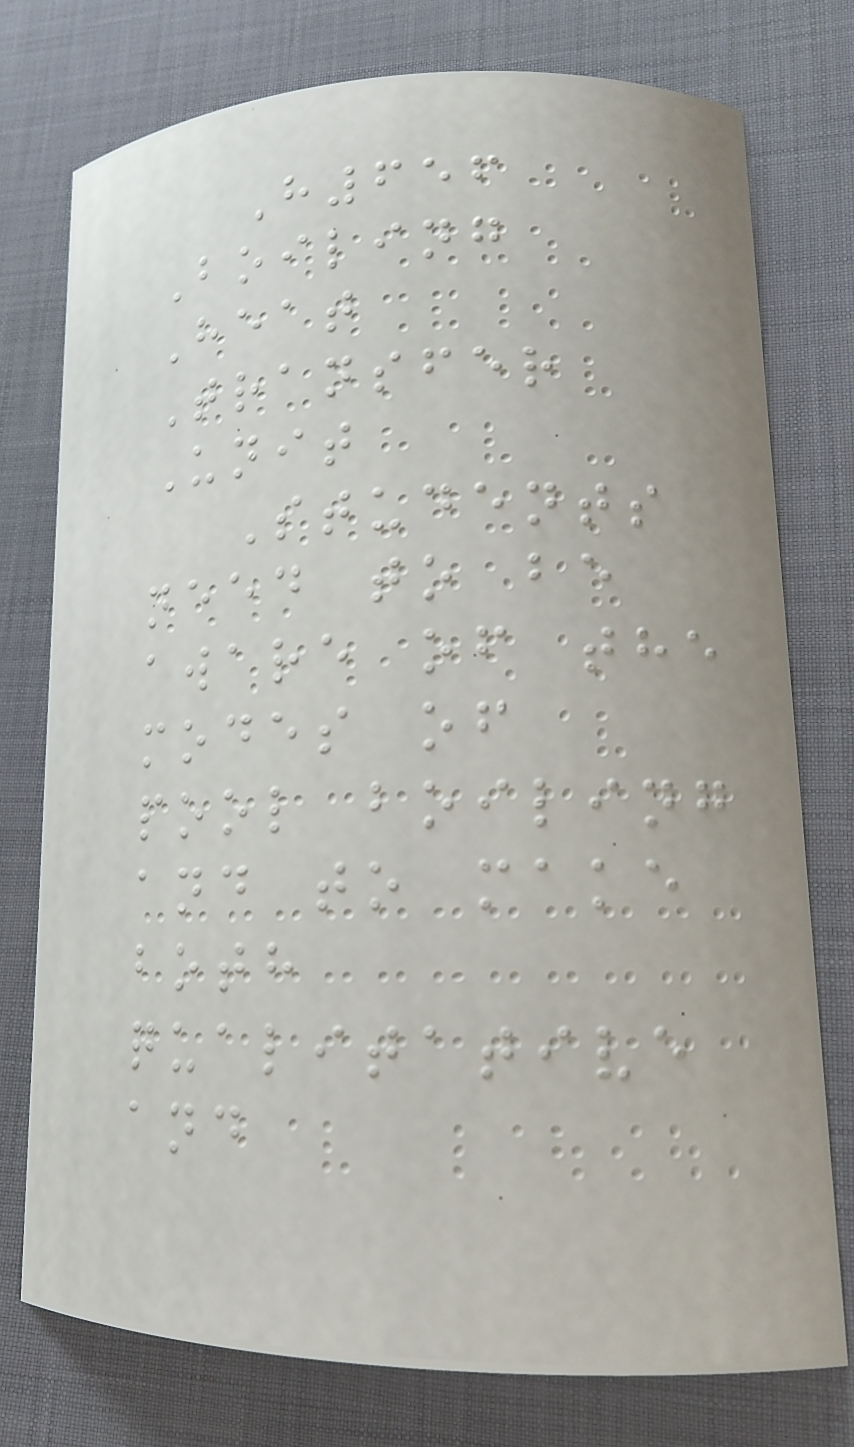H656
Boiling
Heat
Transfer
Unit
Students
need to be
aware of the
modes of
pool boiling
and to make
both
qualitative
and
